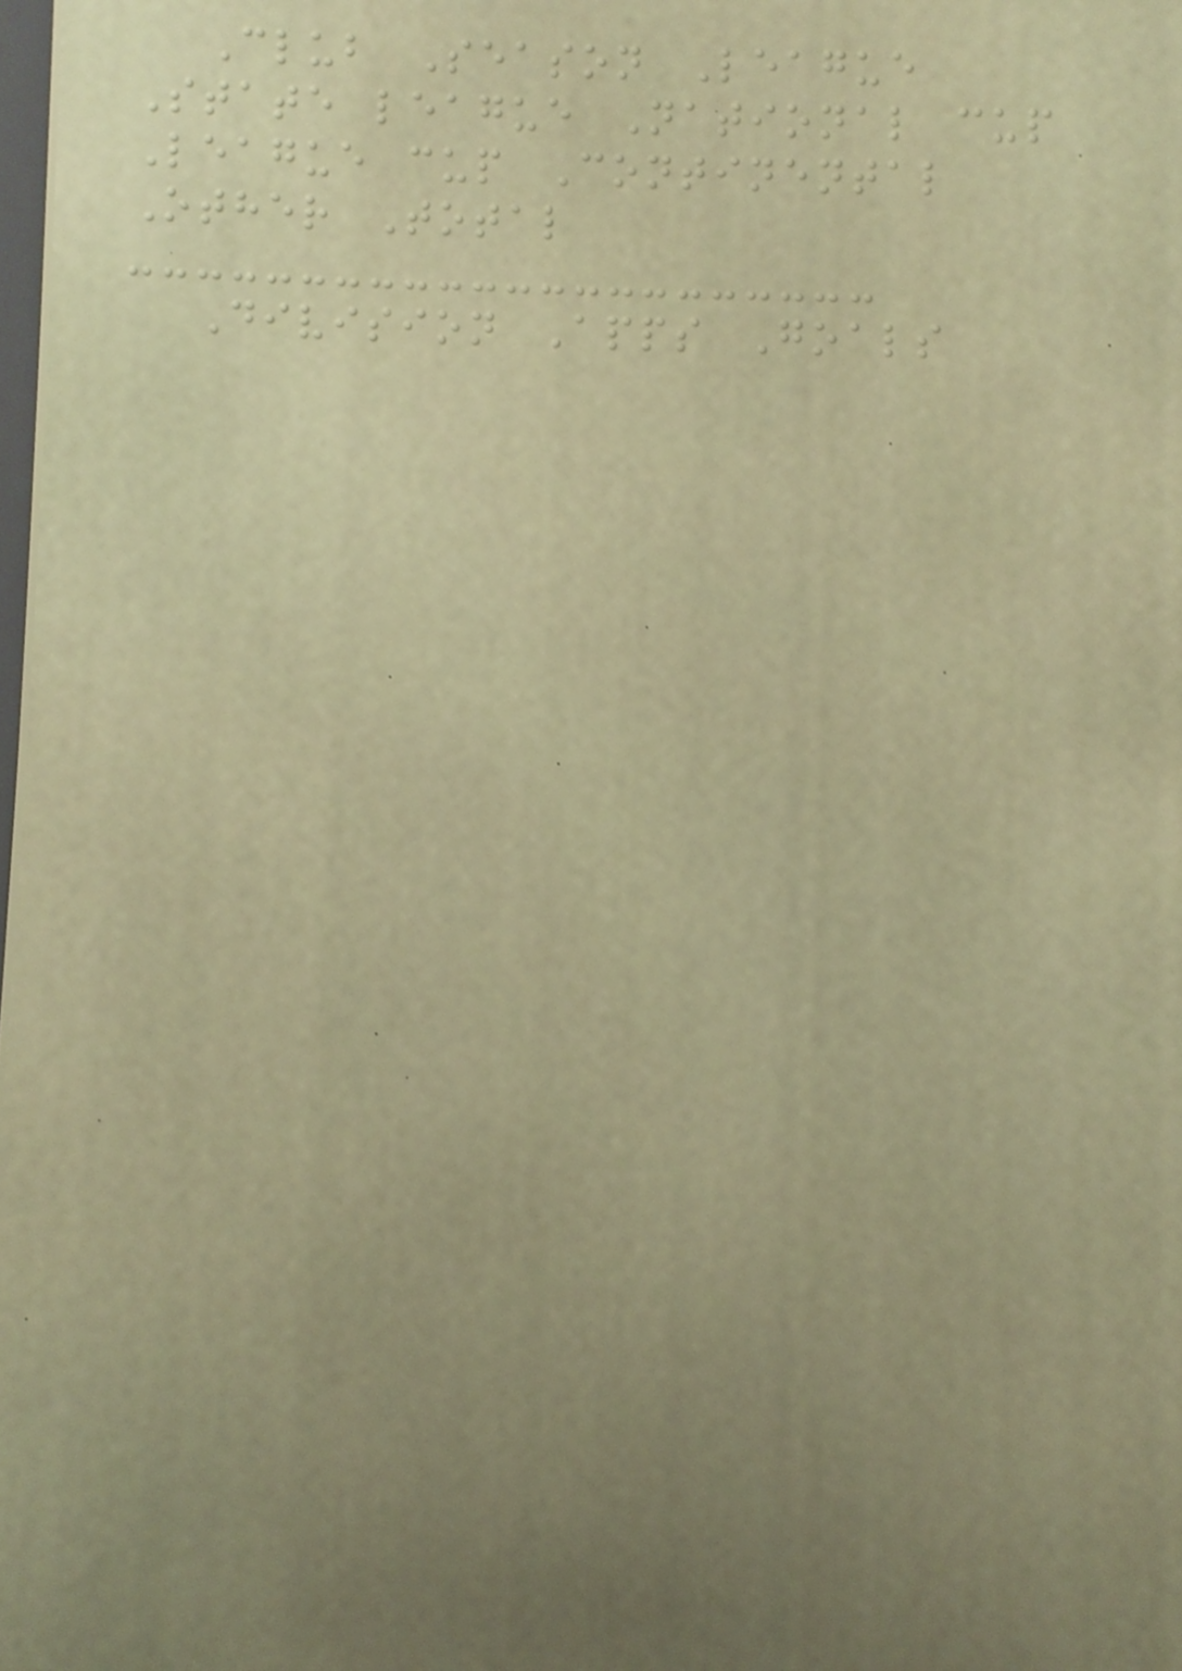Club Season League
State league National cup
League cup Continental
Other Total
Division Apps Goals
